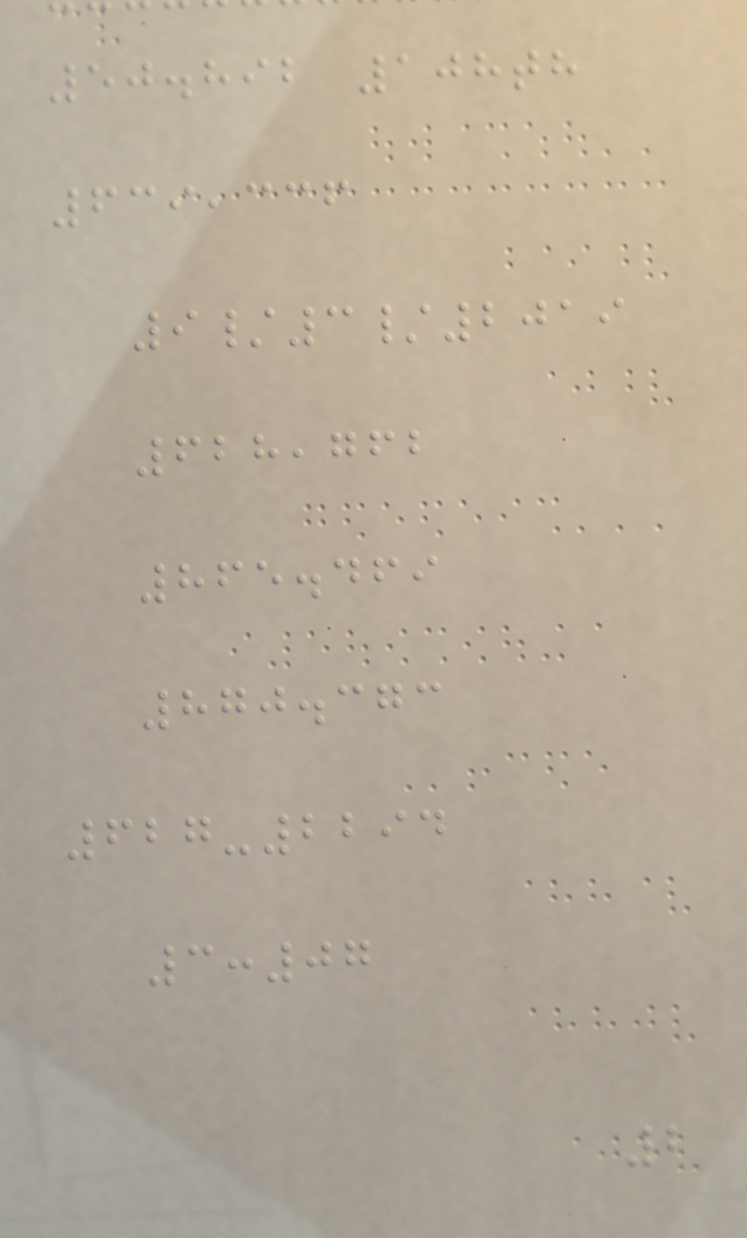50.892 108th
639,336
9/3/2019
628,762
865.469
870.373
627-2294
3:07
2
